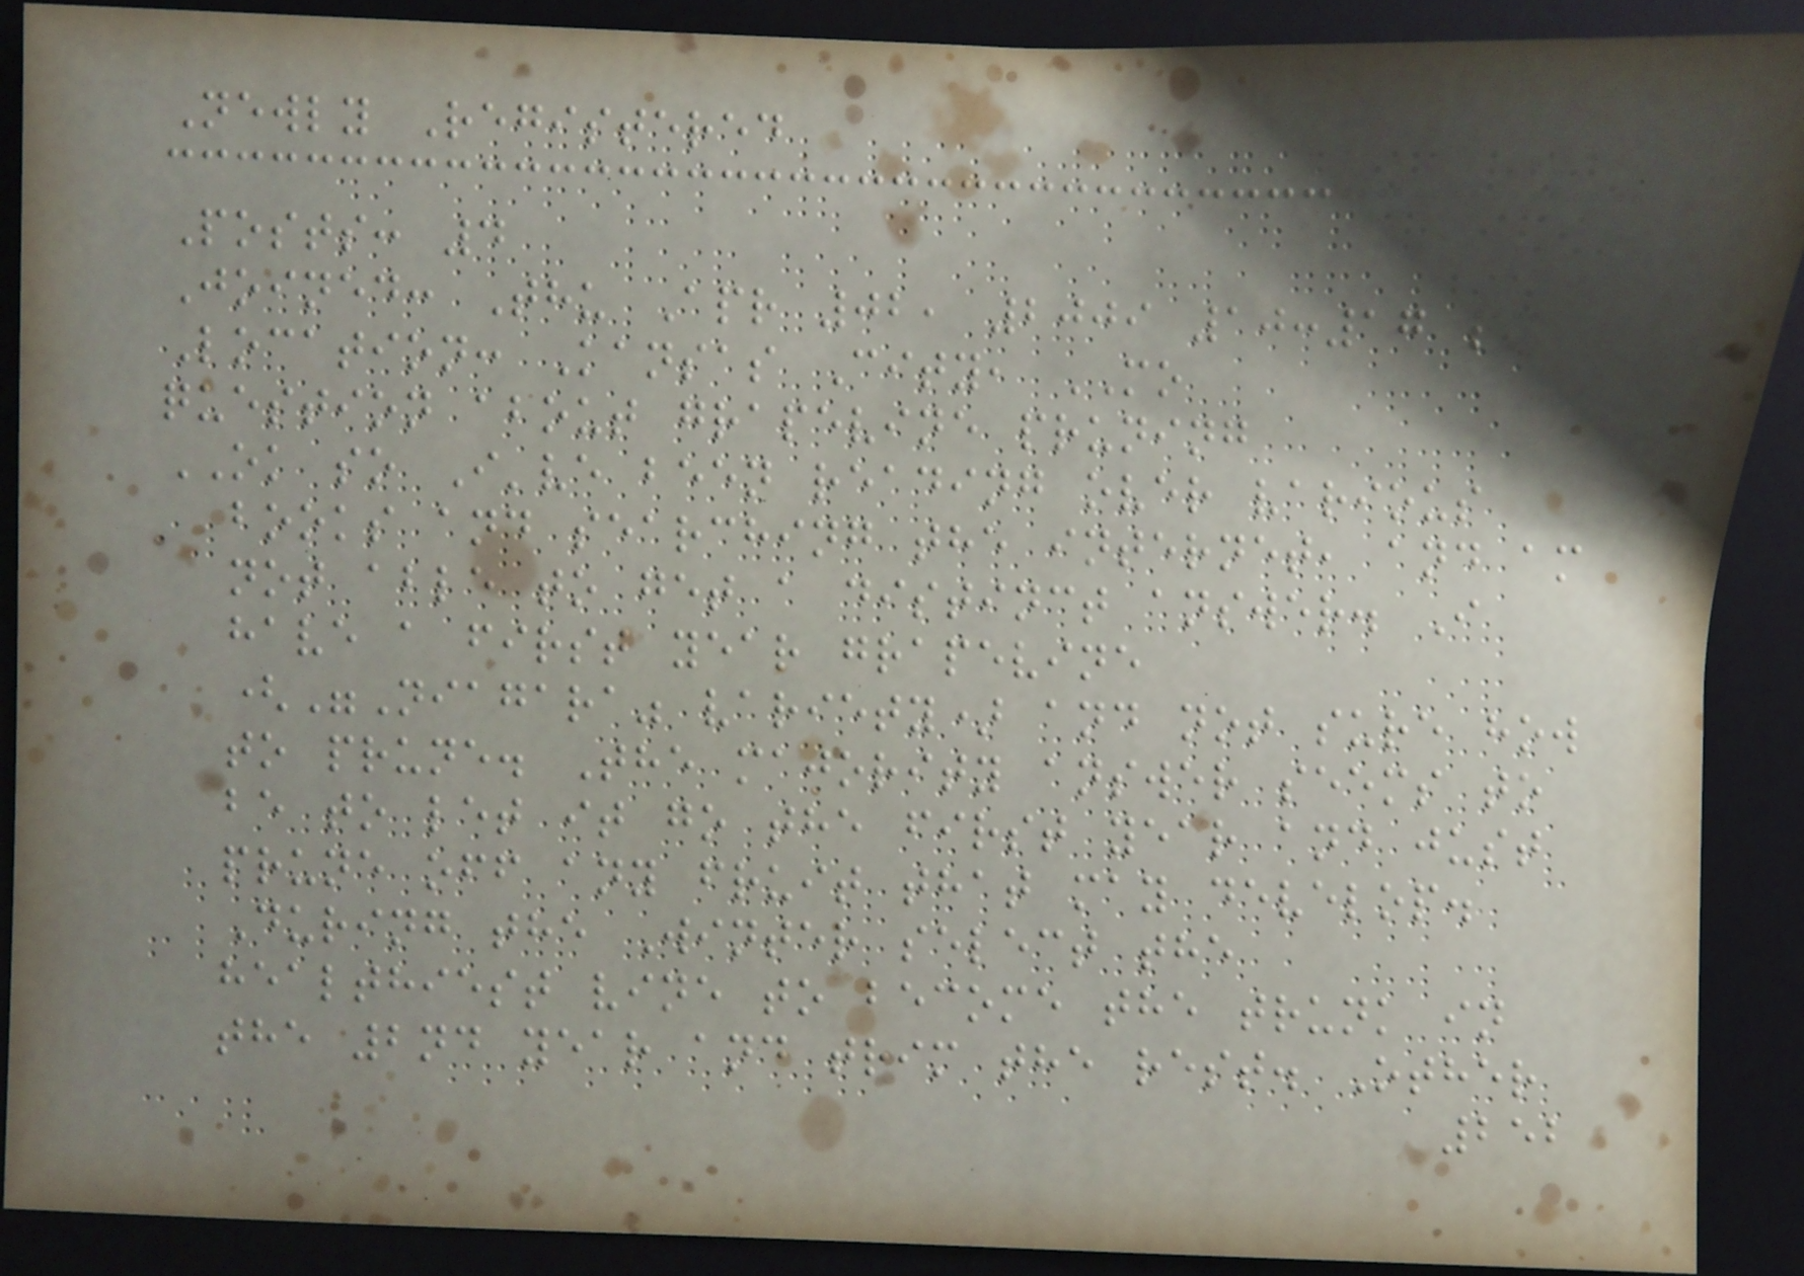Newly Registered
Posts: 4
Joined: Thu Apr 02, 2009 10:17 pm
Location: Kansas City, MO
question about grapevine pruning
OK so I've been reading over various
books and searching the internet, and am
not able to get a distinct answer. I
have a first year grapevine
("Niagara" variety) and not sure how
to prune. The majority answer seems to
be to let it go the first year and just
prune off any fruit that may develop.
During the Winter select the
healthiest vine to become the trunk in
the 2nd year and trim the rest. Other
252
